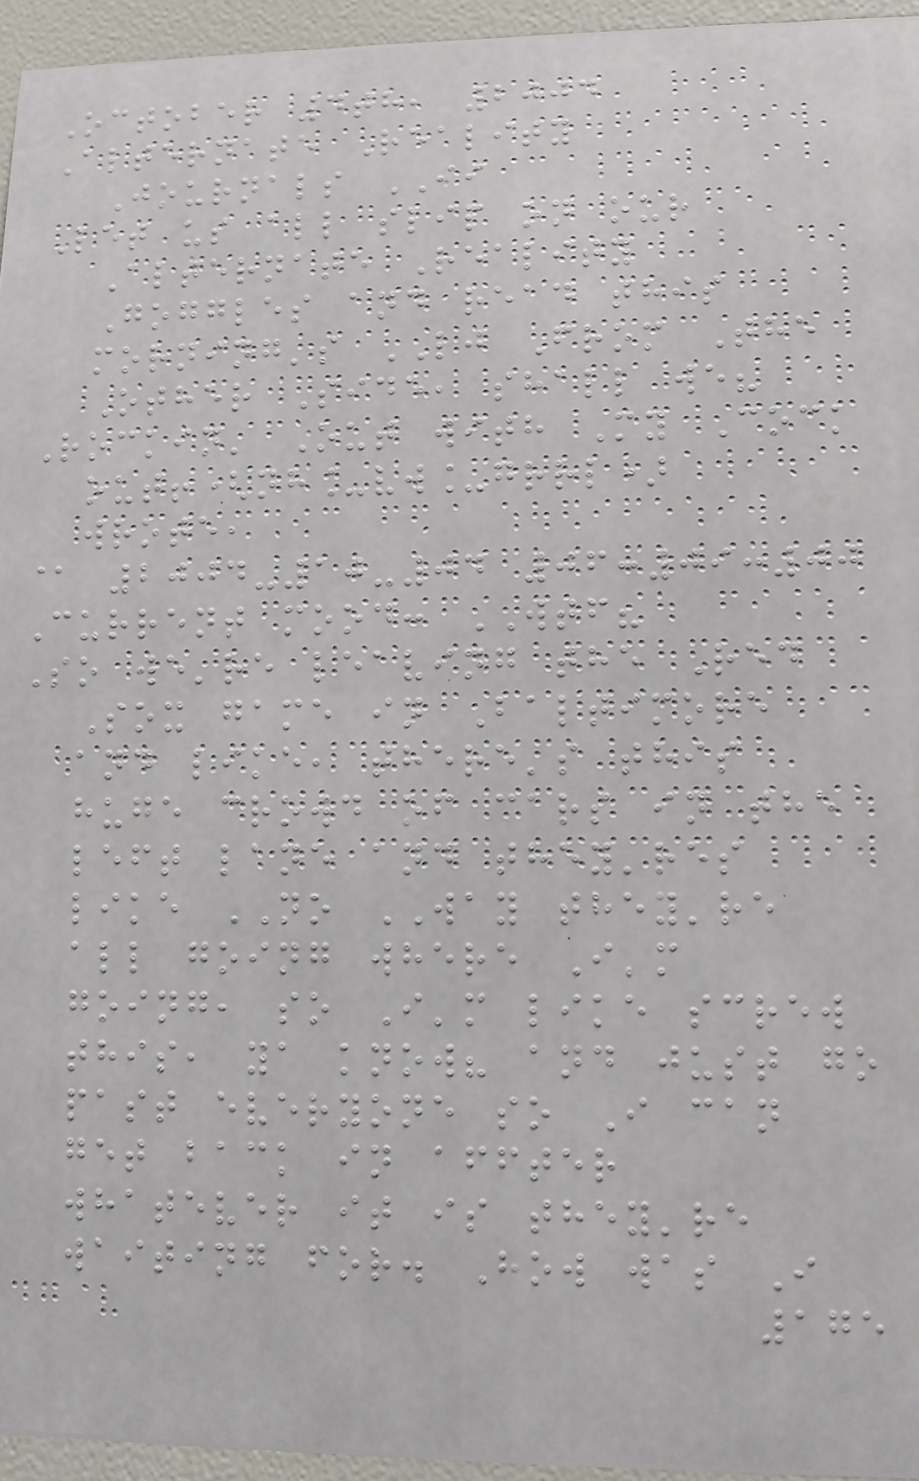October 4th, 2004
Alternate Reality
Journals II
Let us all slip on our
Alternate Reality
Goggles and read this
morning's LJ From The
Other Side, shall we?
Rockin' Out with My Cock
out!(nh_vw_grrl)
wrote,
@ 2004-10-04 06:09:00
Current mood: WTF?
So we're leaving the Red
Sox game in Baltimore
and like, there's this
huge crowd of cars in the
left lane and they'res
like NO WAY they're
all going where I'm
going, so I'm like screw
this, ya know? and just go
past everyone so I can
get back in affter
whatever it is they're
waiting for. How was I
175
